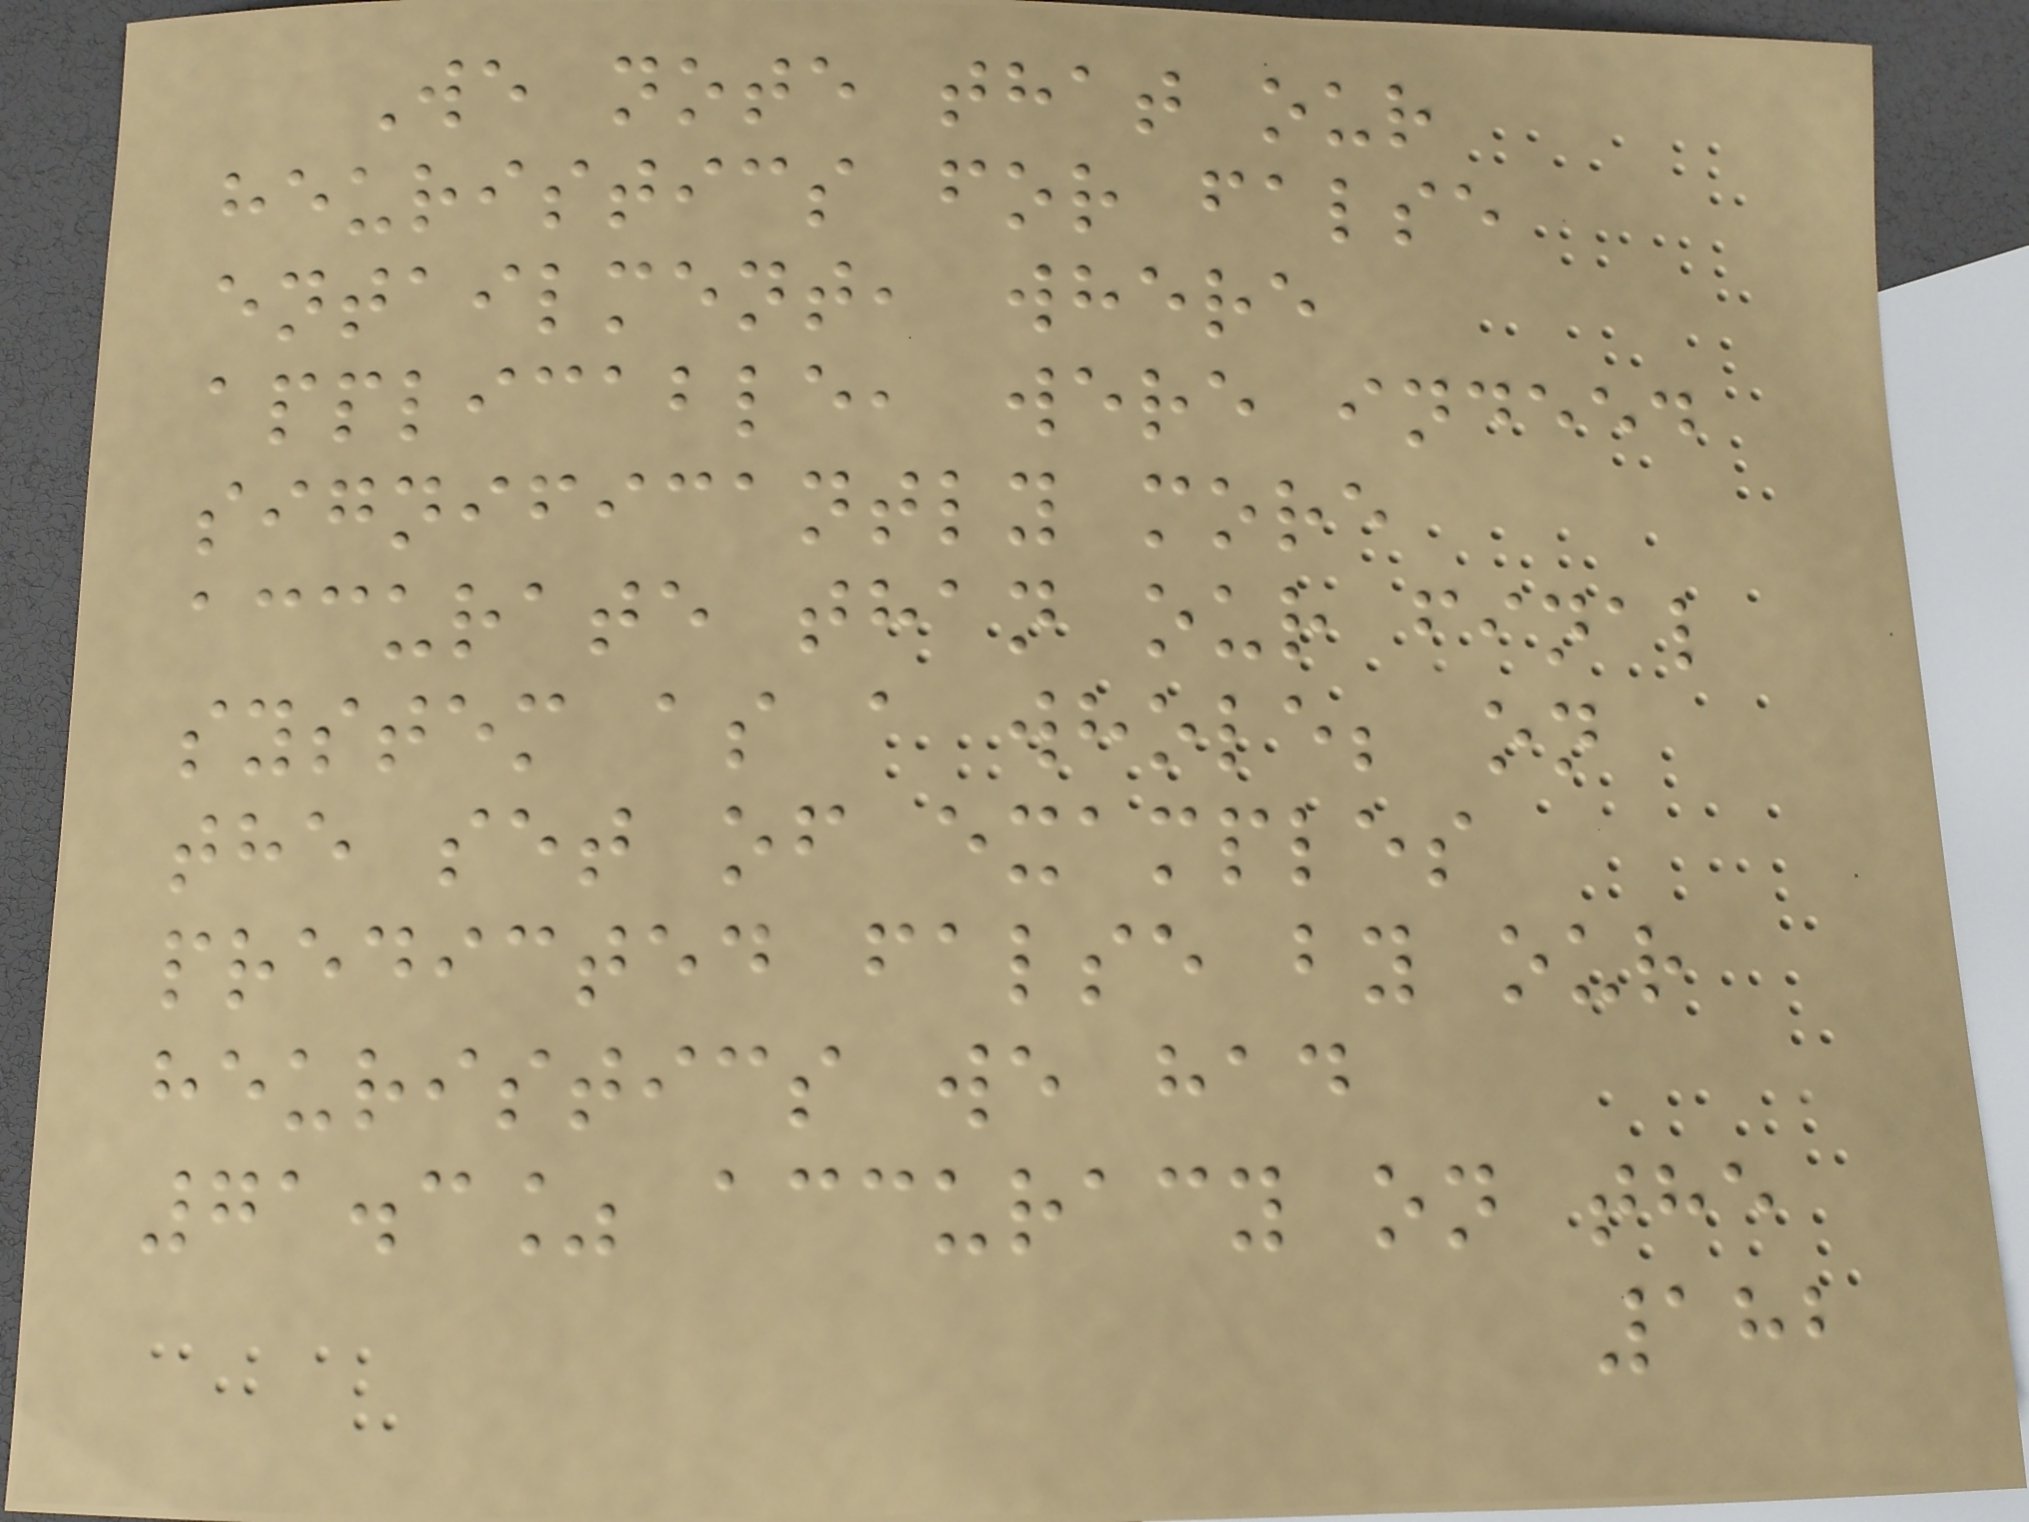We note that our
heuristics for false
entailment, where
applicable, were indeed
significantly more
accurate than our final
system as a whole; on
the set of examples
predicted false by our
heuristics we had
71.3% accuracy on the
182
